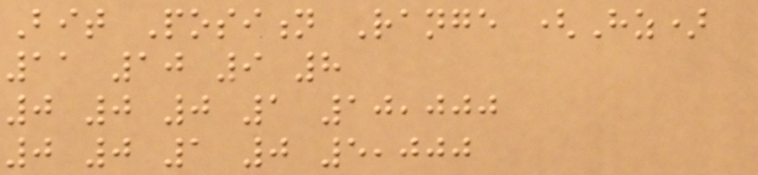Bit Position Range (Hz)
11 10 9 8
0 0 0 1 10,000
0 0 1 0 5,000
